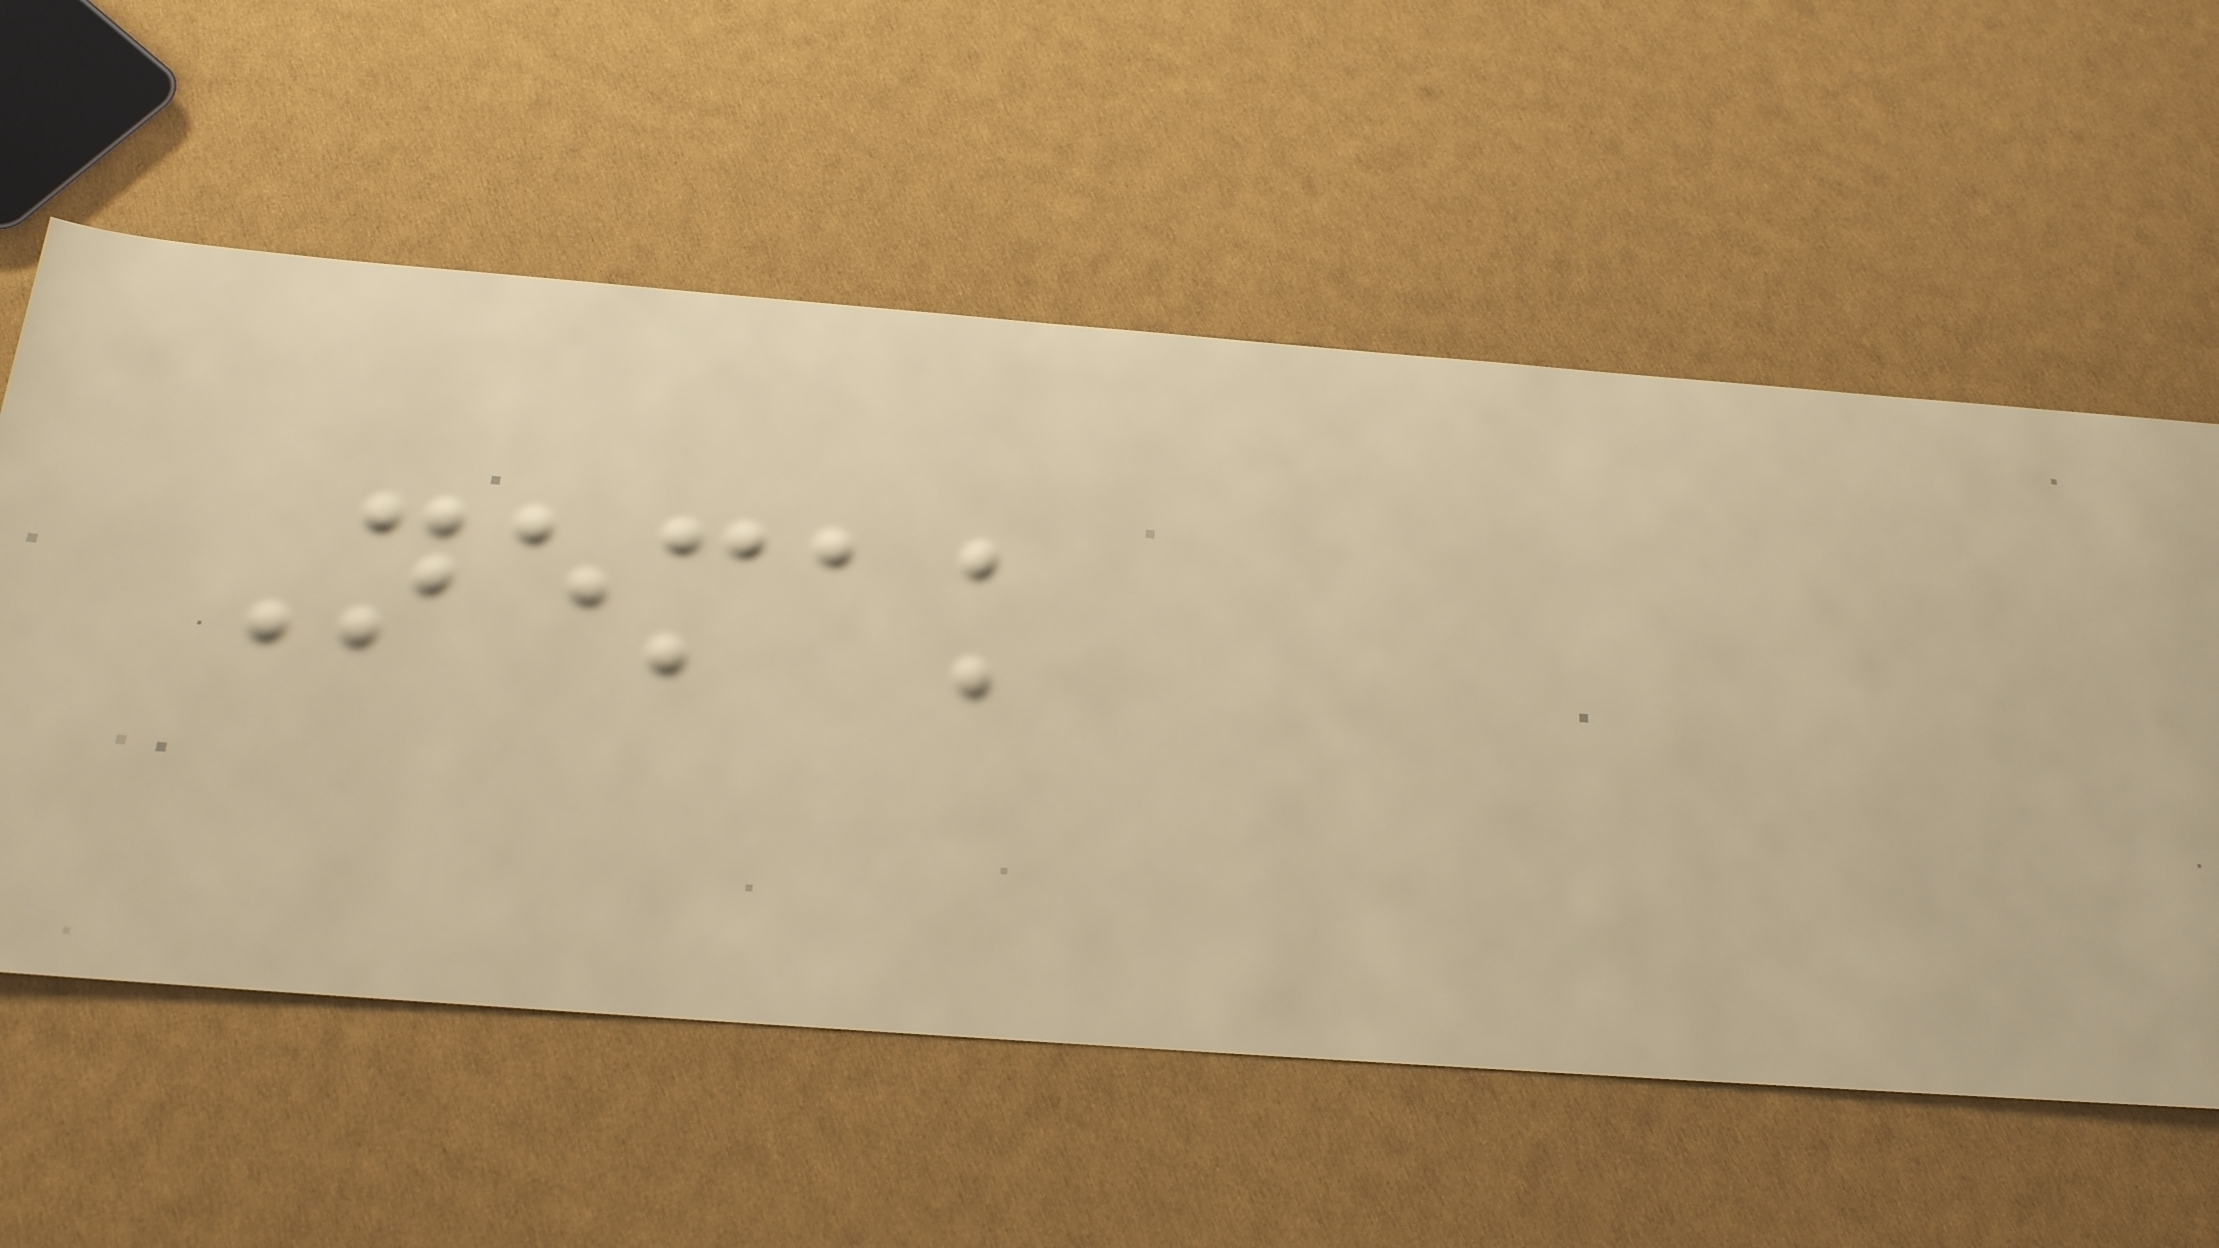Nemak
